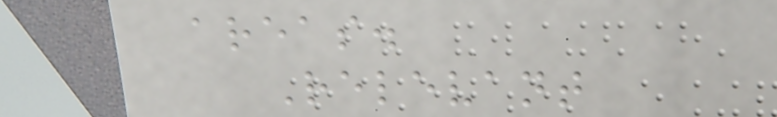areas.
Relevant
